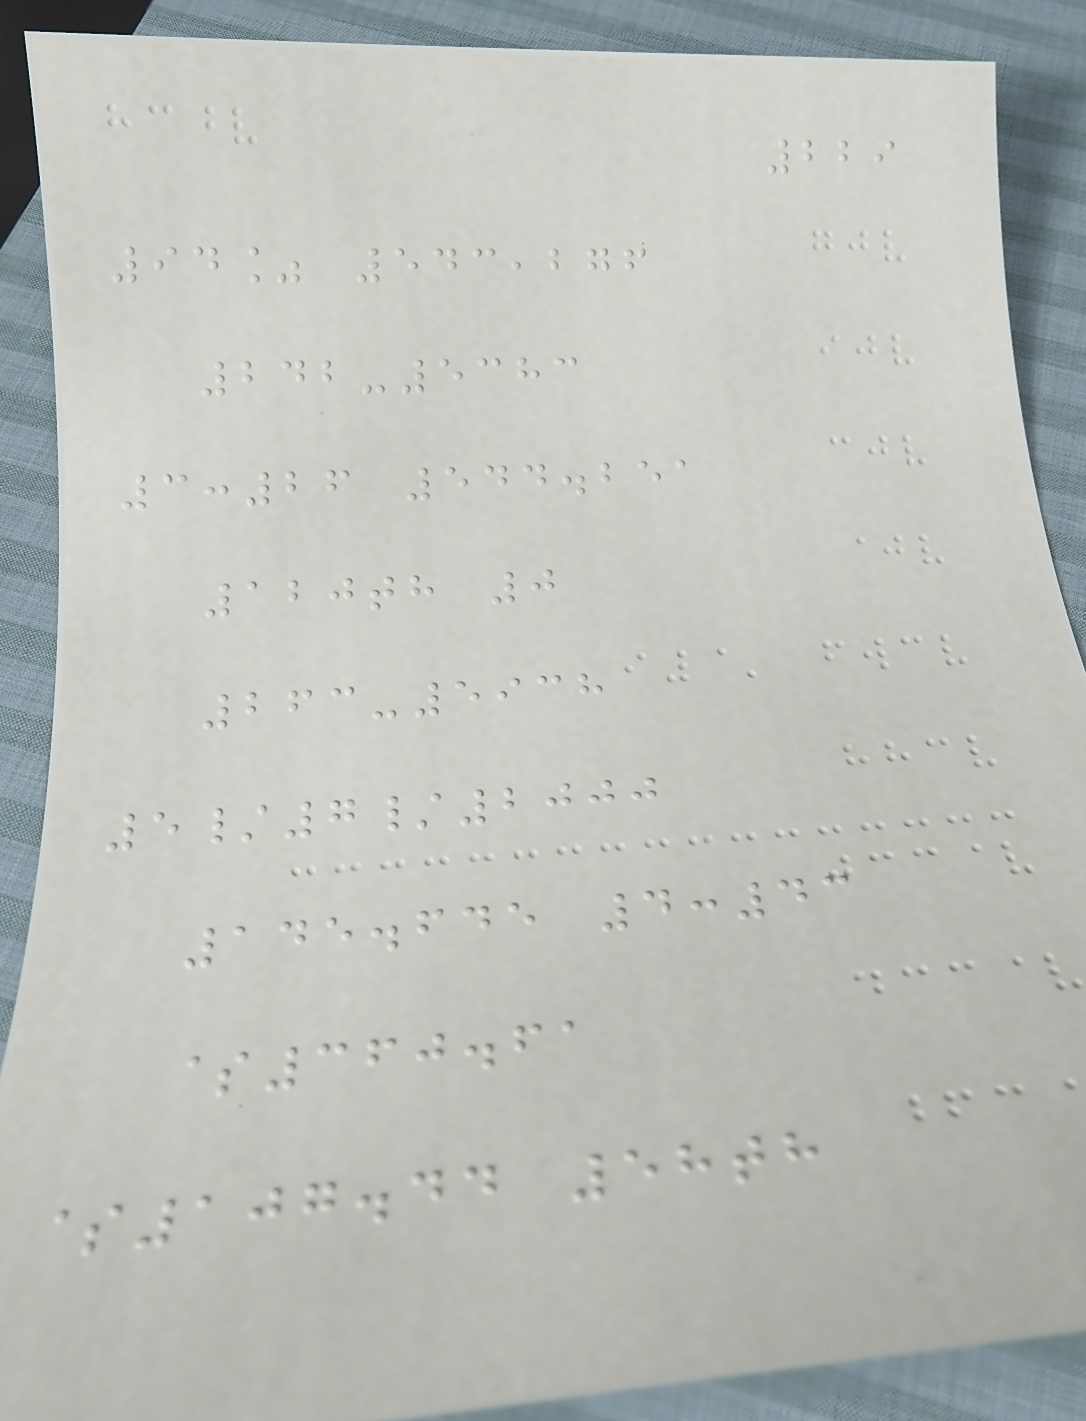229
94% 543,276
242-5383
3:26 544.251
120th 0
263-5938
5/7/2000
145.645 4:43
$360.61
$107.44 58th
